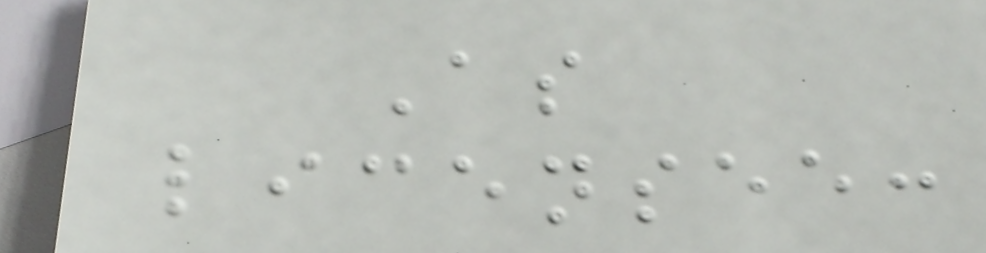As
licensee:
